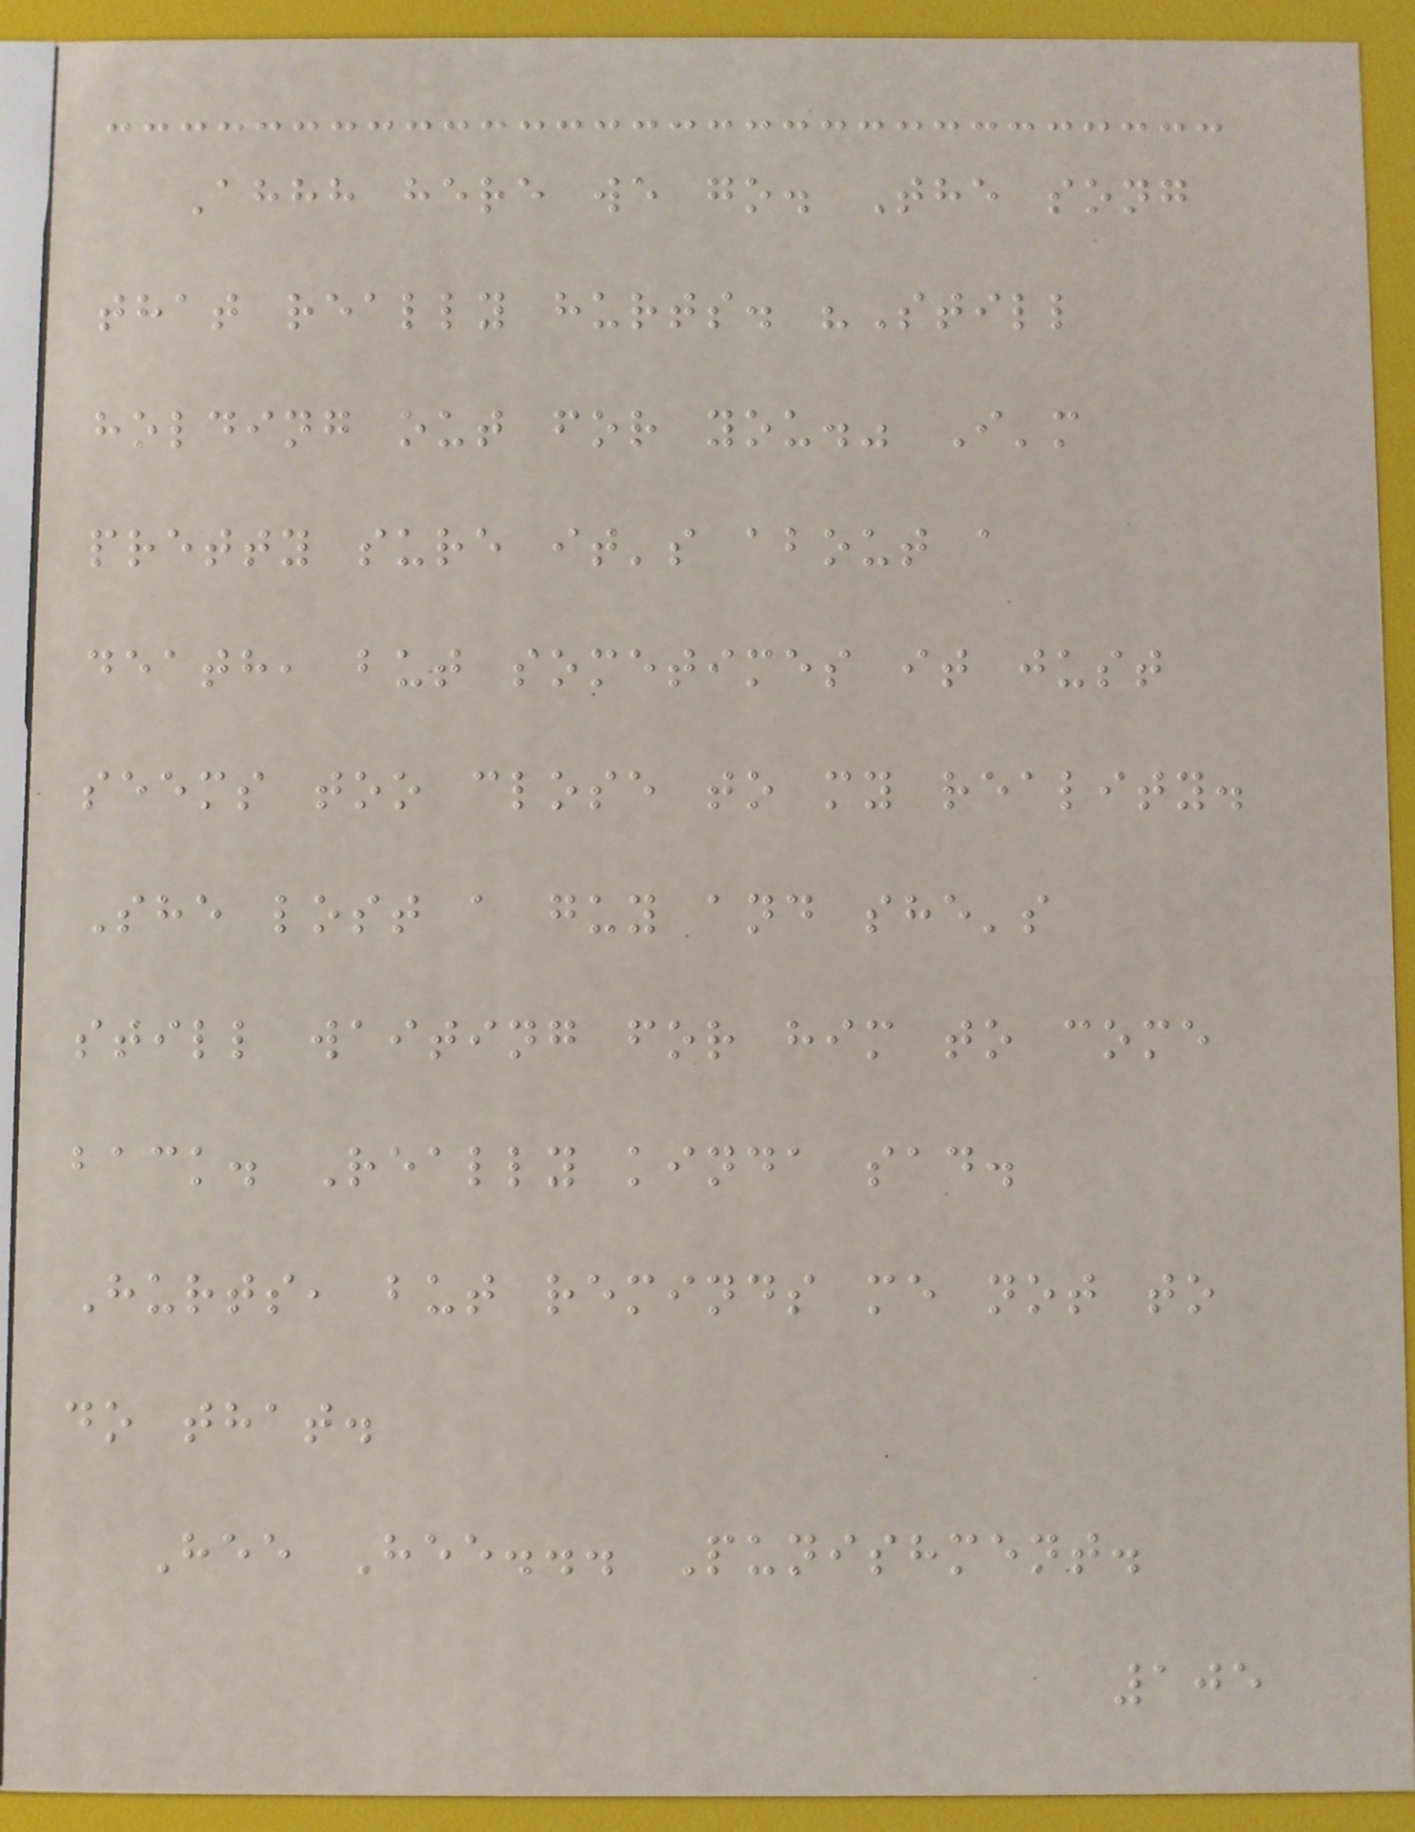Ahhh here we go. The song
that really hurts. "Still
holding out for you." I'm
pretty sure it's about a
death, but sometimes it just
seems too close to my reality.
She lost a guy and she's
still waiting for him to come
back. Really kinda sad.
Hurts, but reminds me not to
do that.
Hee Hee... Punishment.
105
